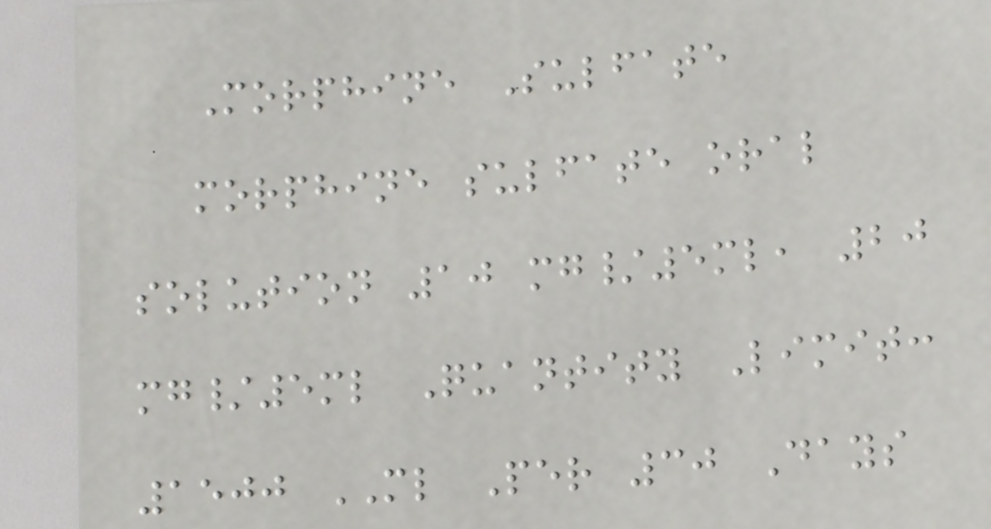Morphine Sulfate
morphine sulfate oral
solution 10 mg/5ml, 20
mg/5ml Quantity Limit:
1500 ML Per 30 Days
